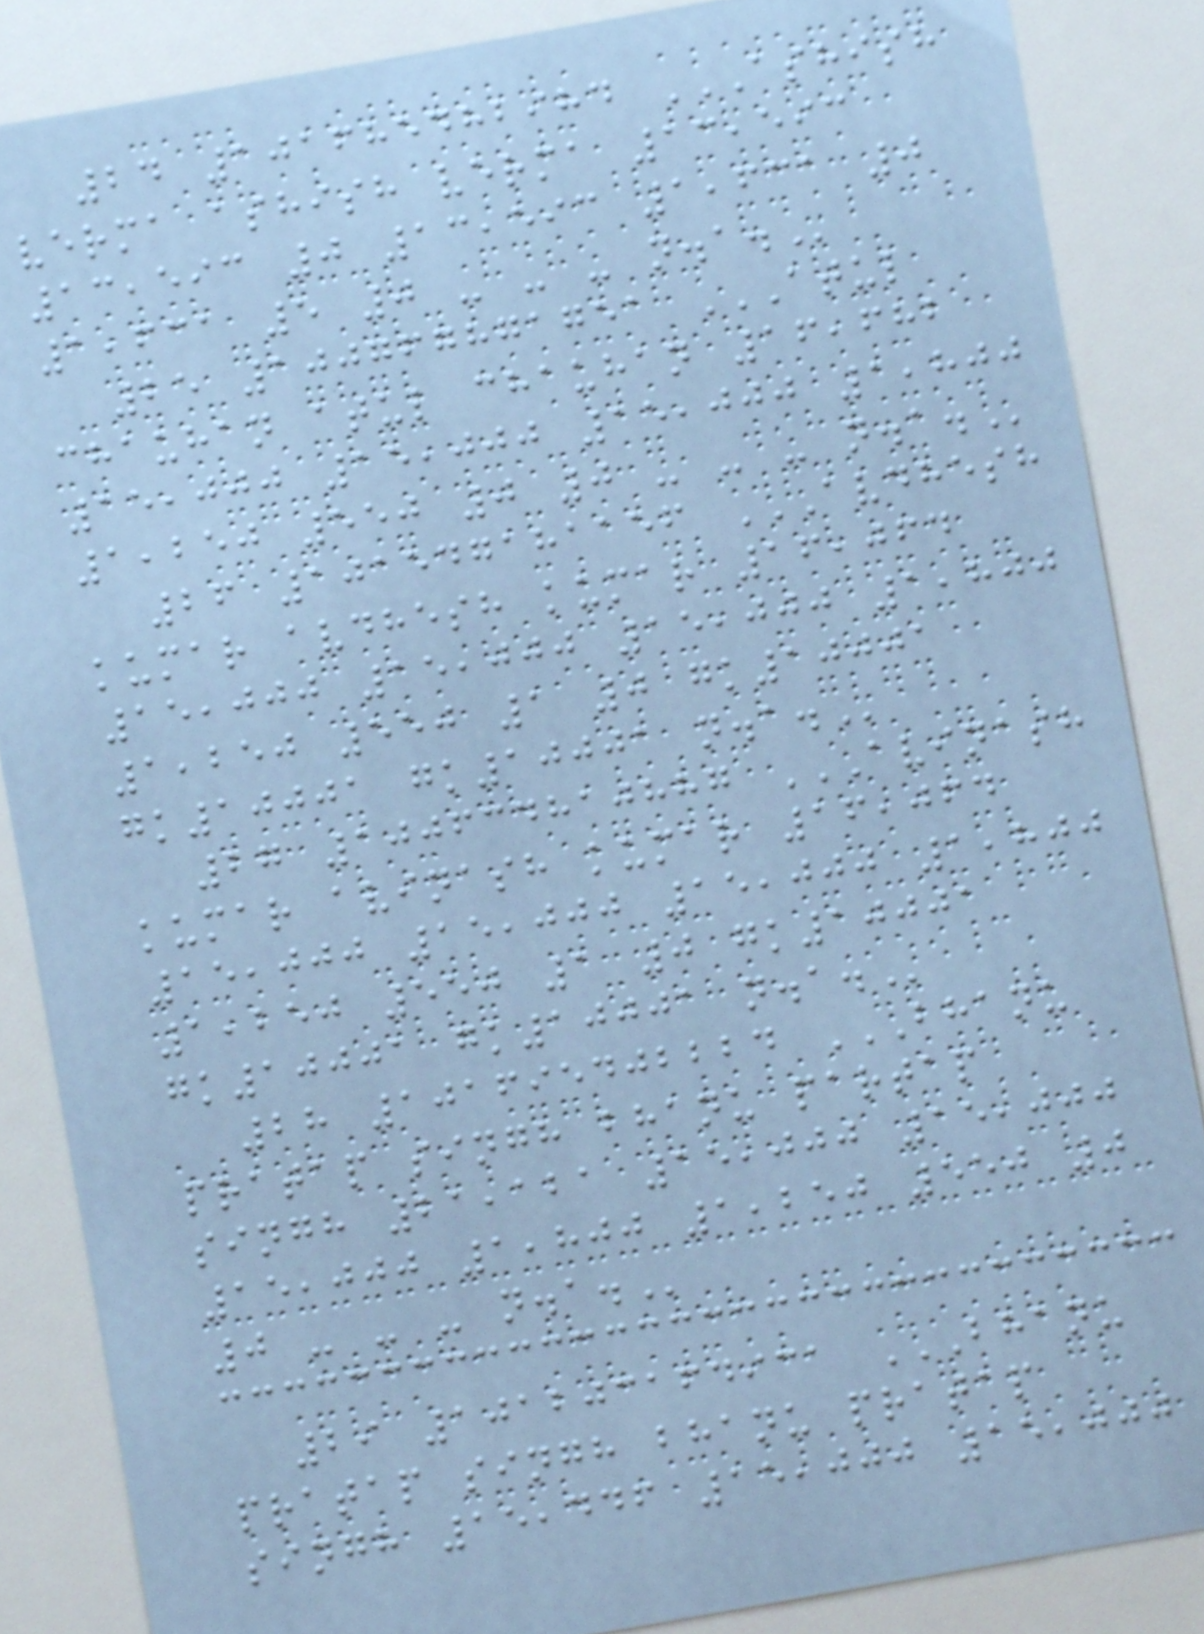24 101685482984 ASHISH
VERMA ASHISH VERMA 13,593
13,593 0 13,593 1,631 0
1,631 5 0 - - - N.A.
25 100767871751 ATUL
CHAUHAN ATUL CHAUHAN 16,682
15,000 15,000 15,000 1,800
1,250 550 0 0 - - - N.A.
26 101547181156 AVDHESH
KUMAR AVDHESH KUMAR 16,064
15,000 15,000 15,000 1,800
1,250 550 1 0 GK10001
GK10001 GK10001 N.A.
27 100634810887 AVINASH
KUMAR AVINASH KUMAR 16,064
15,000 15,000 15,000 1,800
1,250 550 1 0 GK10001
GK10001 GK10001 N.A.
28 101695402224 BHANU
PRATAP SINGH BHANU PARTAP
SINGH 21,121 15,000 15,000
15,000 1,800 1,250 550 0
0 - - - N.A.
29 101203164931 BHANU
PRATAP SINGH BHANU PRATAP
SINGH 15,446 15,000 15,000
